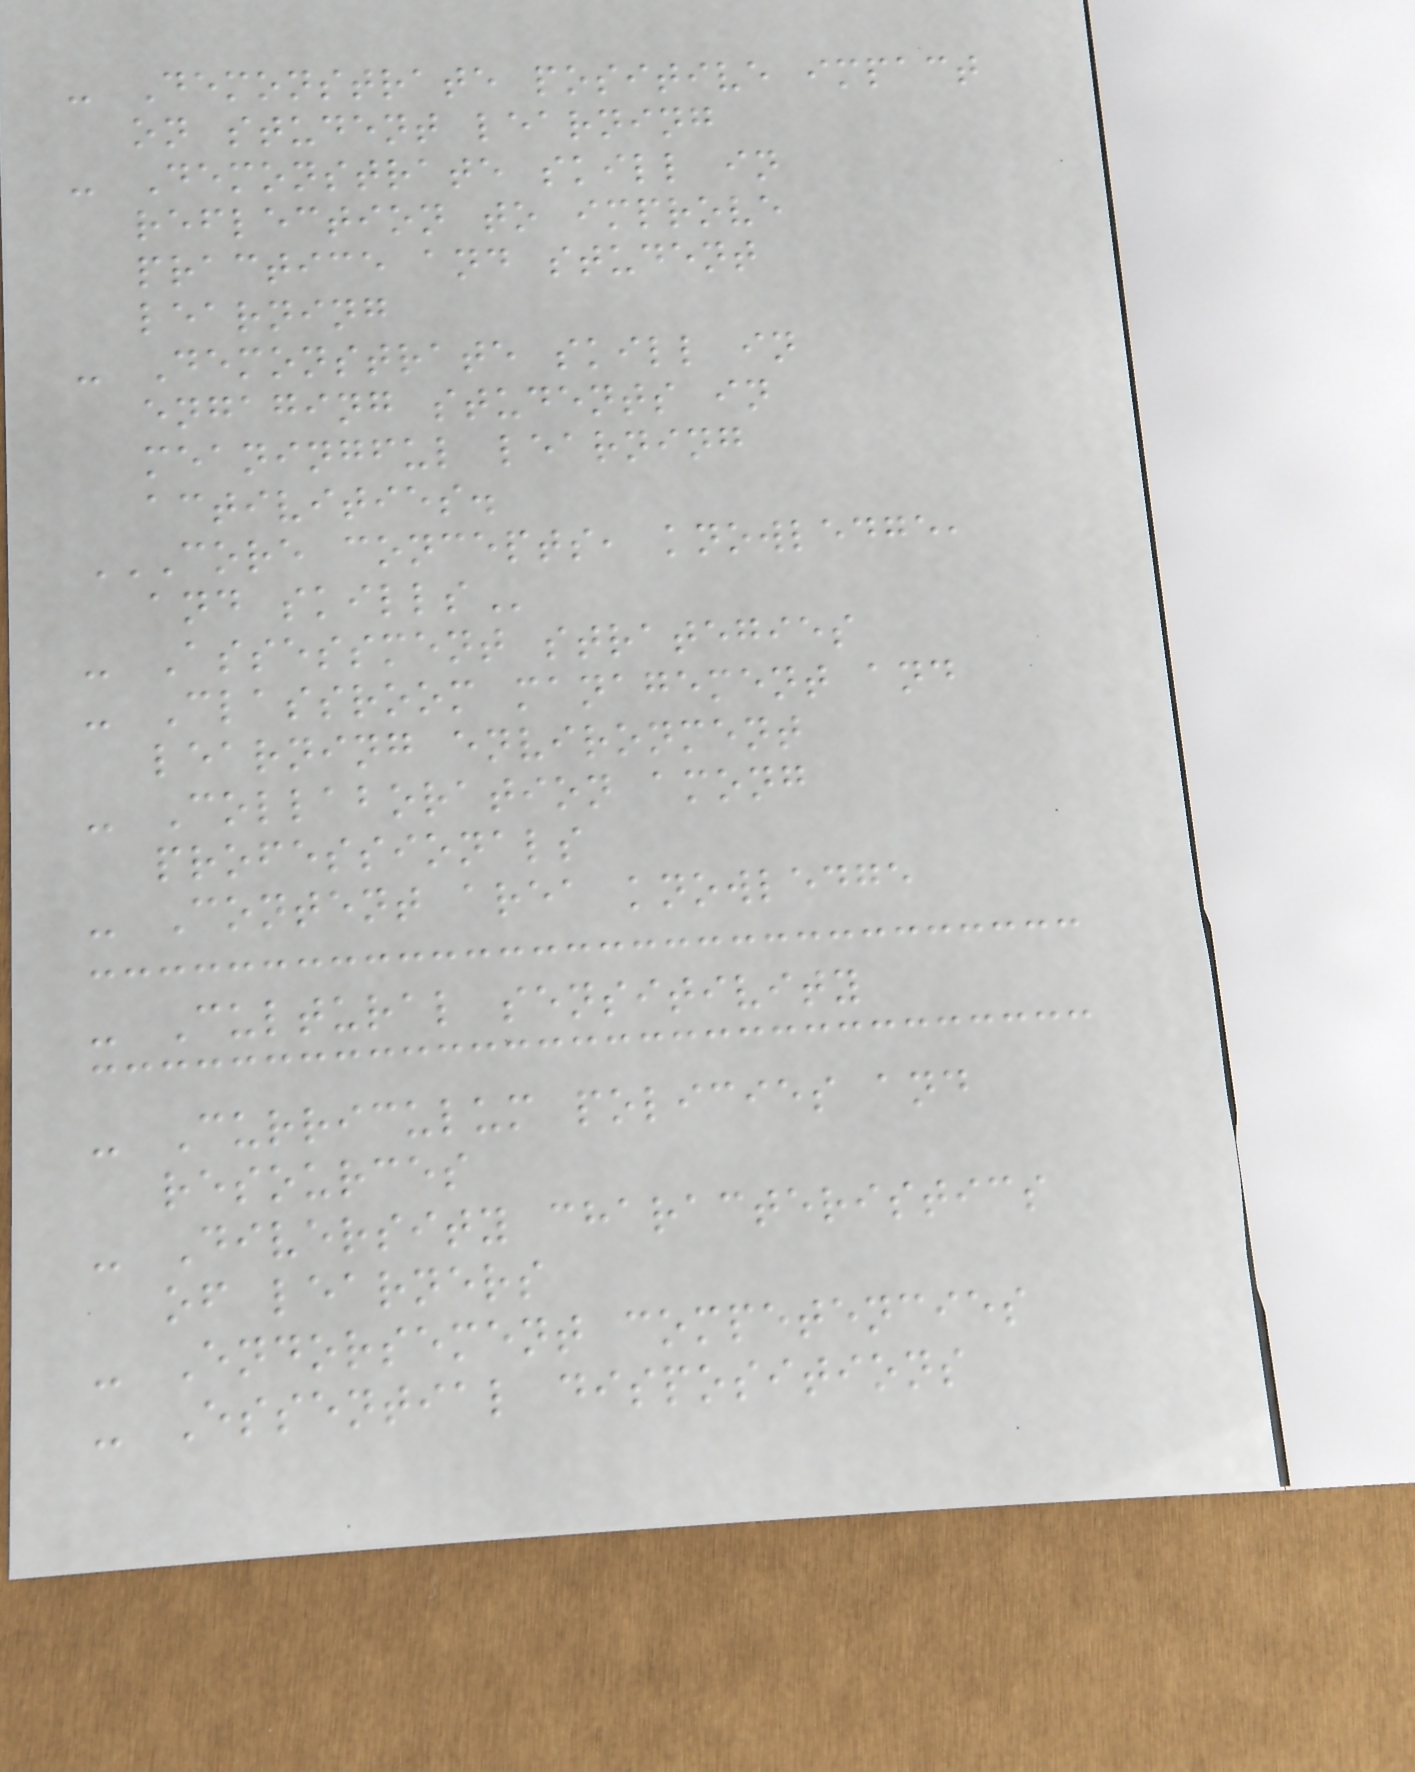- Demonstrate positive impact
on student learning
- Demonstrate skill in
reflection to improve
practice and student
learning
- Demonstrate skill in
engaging students in
meaningful learning
activities.
CORE CONCEPTS, KNOWLEDGE,
AND SKILLS
- Assessment strategies
- Classroom management and
learning environment
- Collaboration among
professionals
- Content area knowledge
- Cultural sensitivity
- Curriculum policies and
resources
- Diversity characteristics
of learners
- Endorsement competencies
- Essential dispositions
